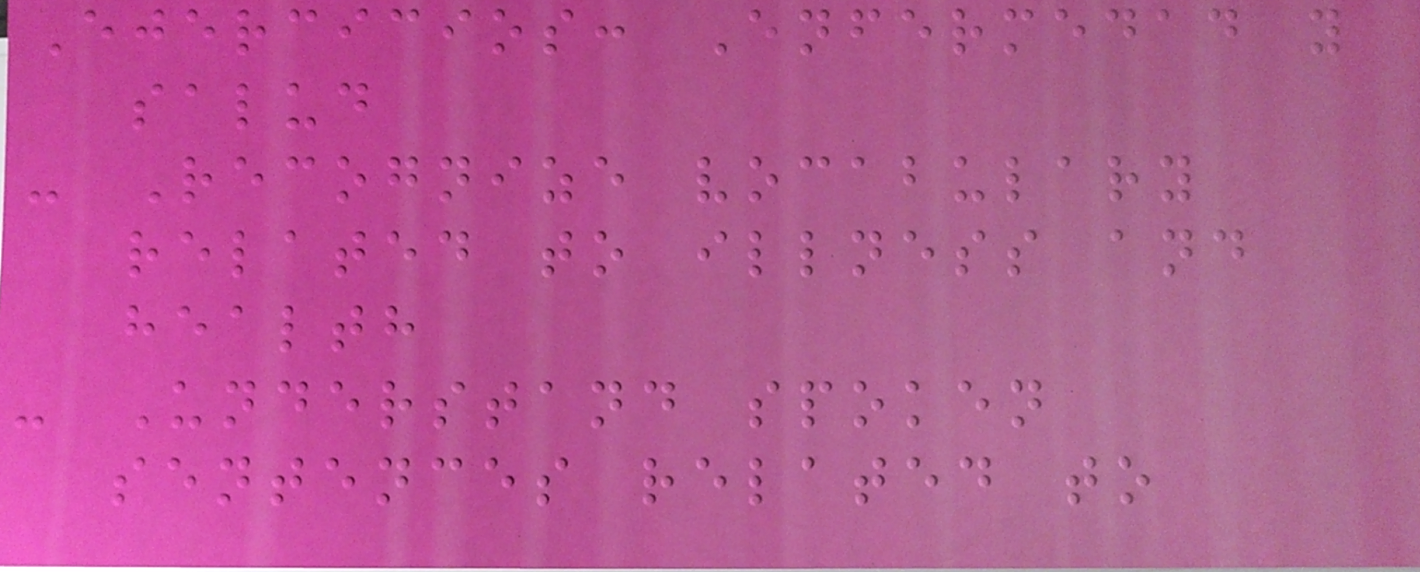Ejercicios: Enfermedad y
salud
- Recognize vocabulary
related to illness and
health
- Understand spoken
sentences related to
